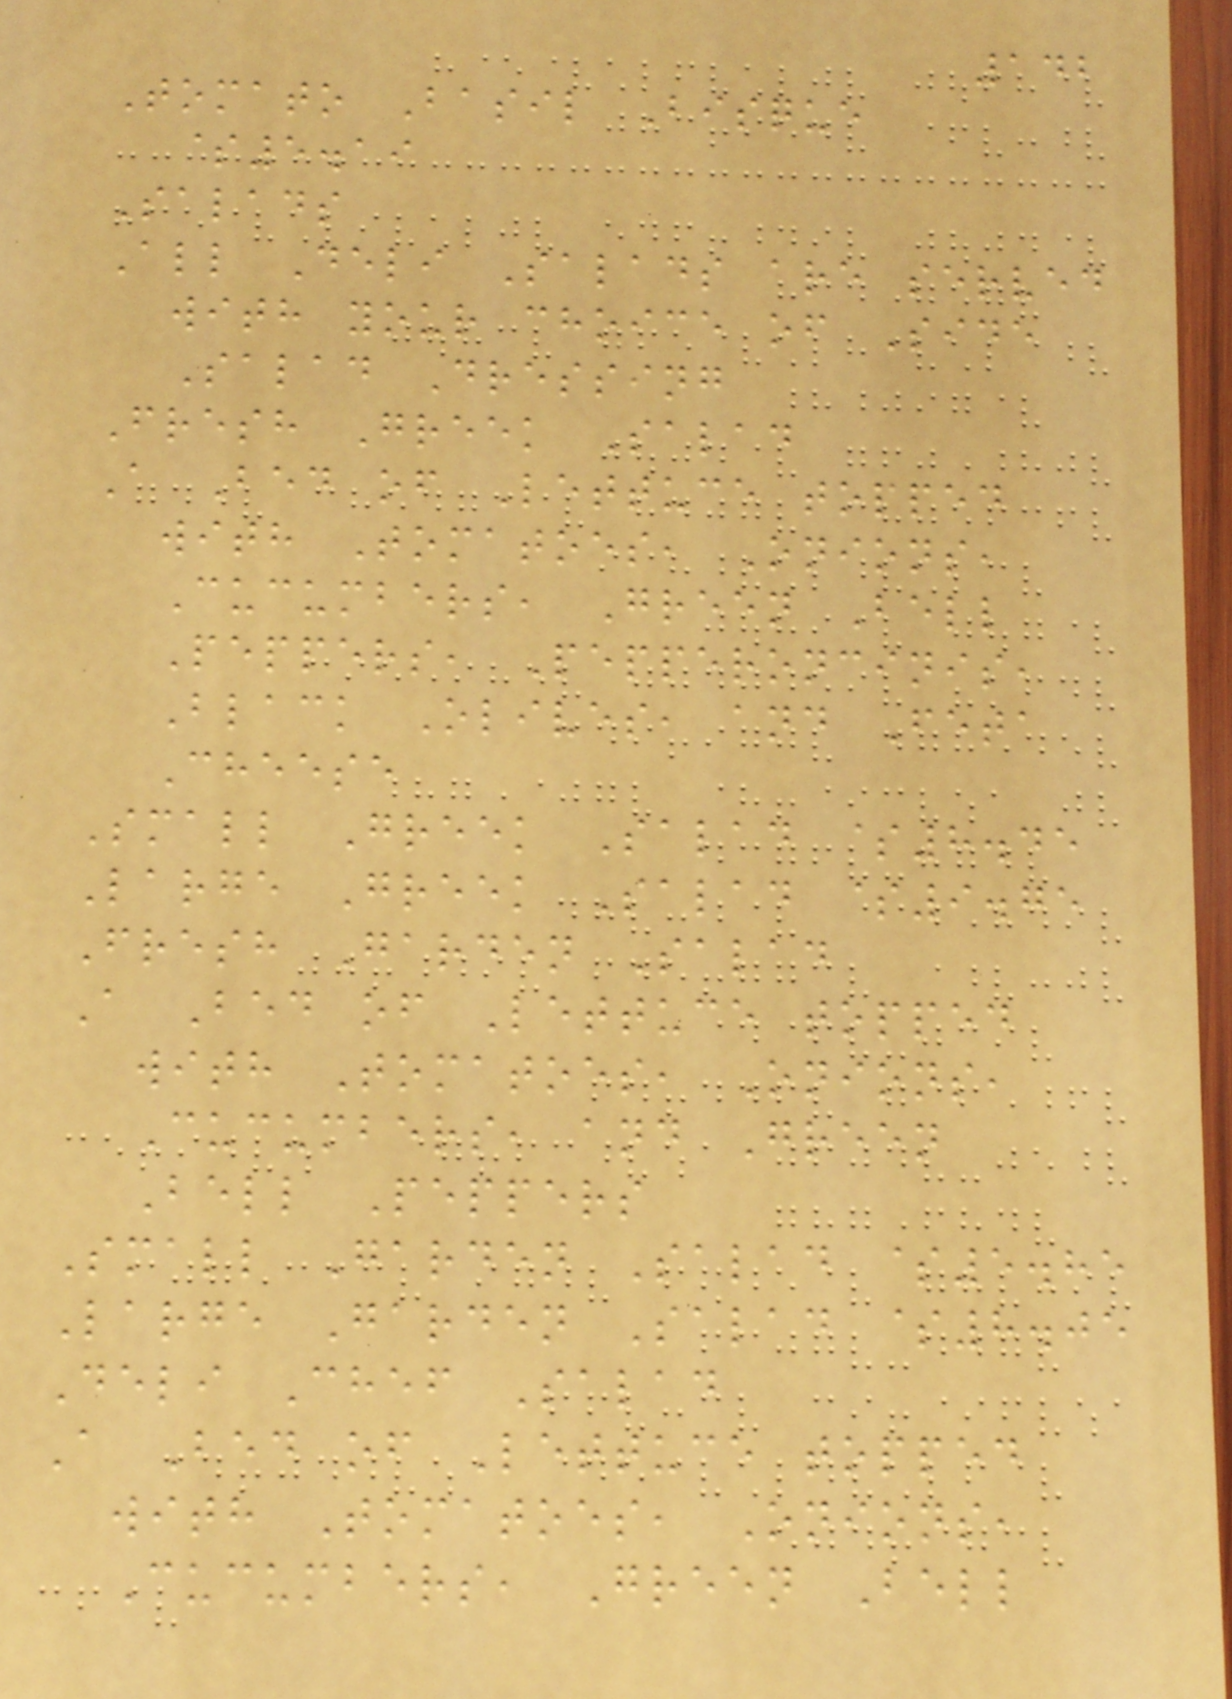142
Tomato Basil Bisque
$5.19
Salads
All Deli Salads are served
with your choice of Side
Salad Dressing
Fresh Greek Salad
A Bed of Lettuce topped
with Tomatoes, Onions,
Cucumbers, Green Bell
Peppers, Pepperoncinis,
Black Olives, and Feta
Cheese
Small Greek Salad $8.45
Large Greek Salad $9.75
Fresh Garden Salad
A Bed of Lettuce topped
with Tomatoes, Onions,
Cucumbers, and Green
Bell Peppers
Small Garden Salad $5.85
Large Garden Salad $8.05
Deli Chef Salad
A Bed of Lettuce topped
with Tomatoes, Onions,
Cucumbers, Green Bell
